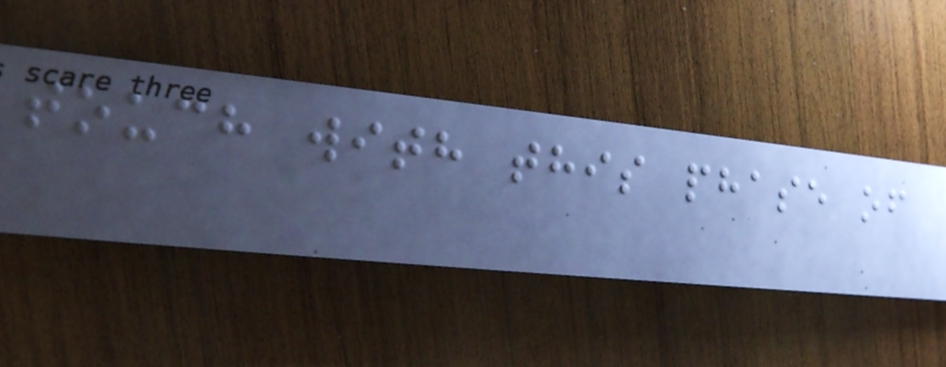touch with this phase of
